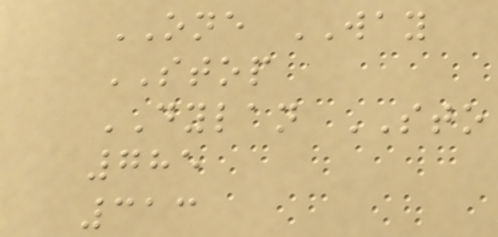ONE WAY
STOP
DYLAN STO
785
313
